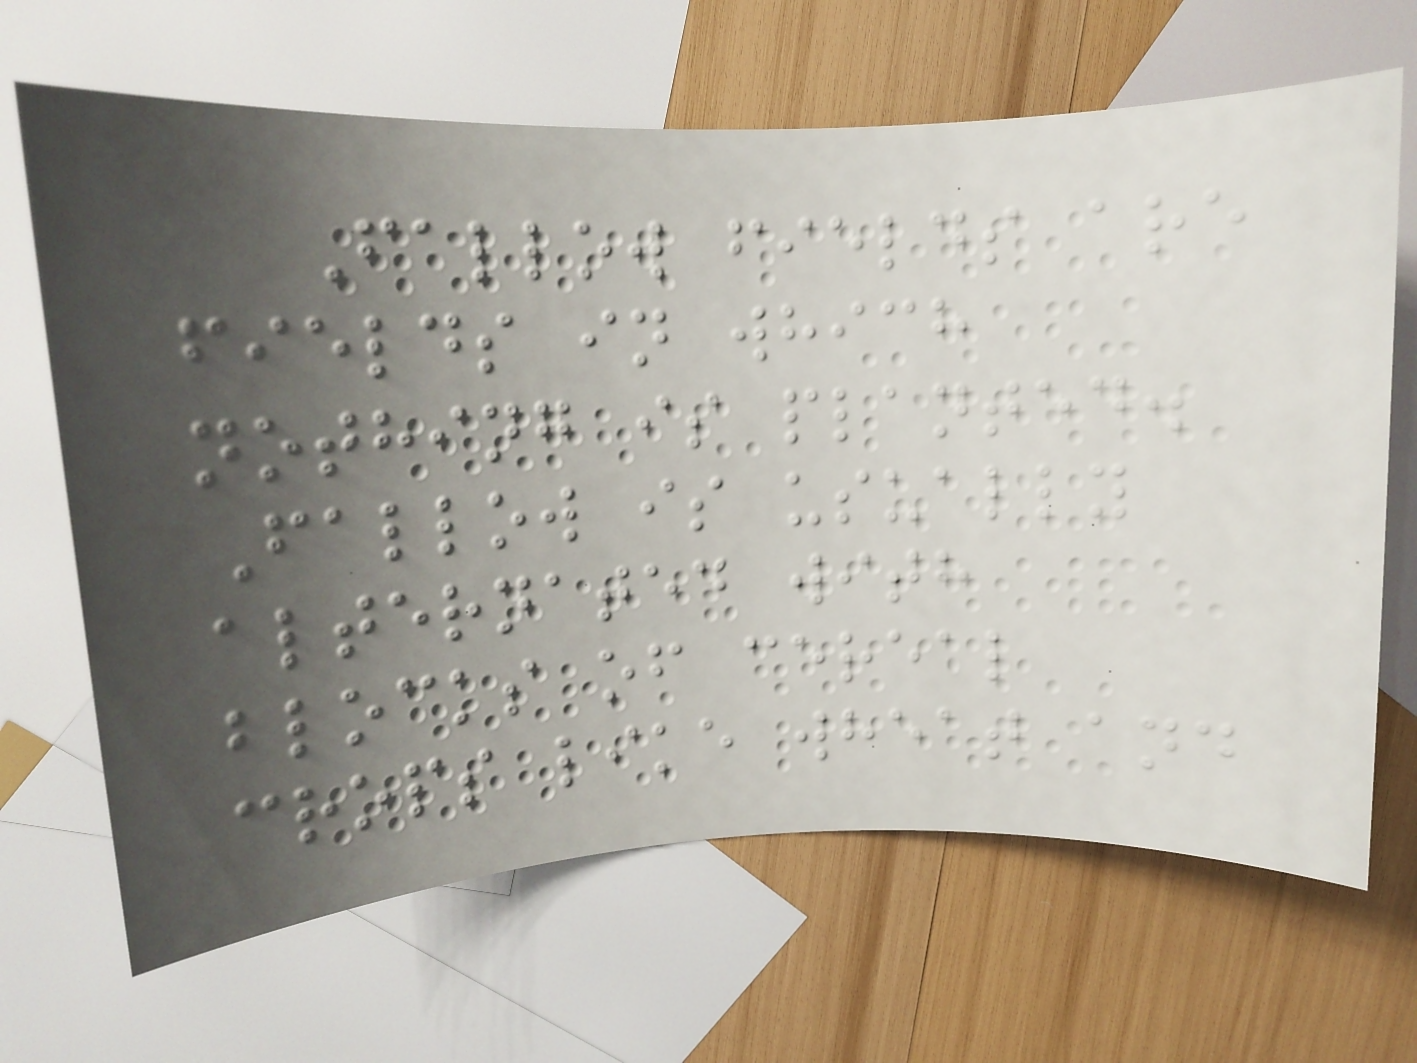Fallow fields are
fields in which
nothing is planted.
Fallow is usually
alternated with
blocks of cereal
crops like wheat and
